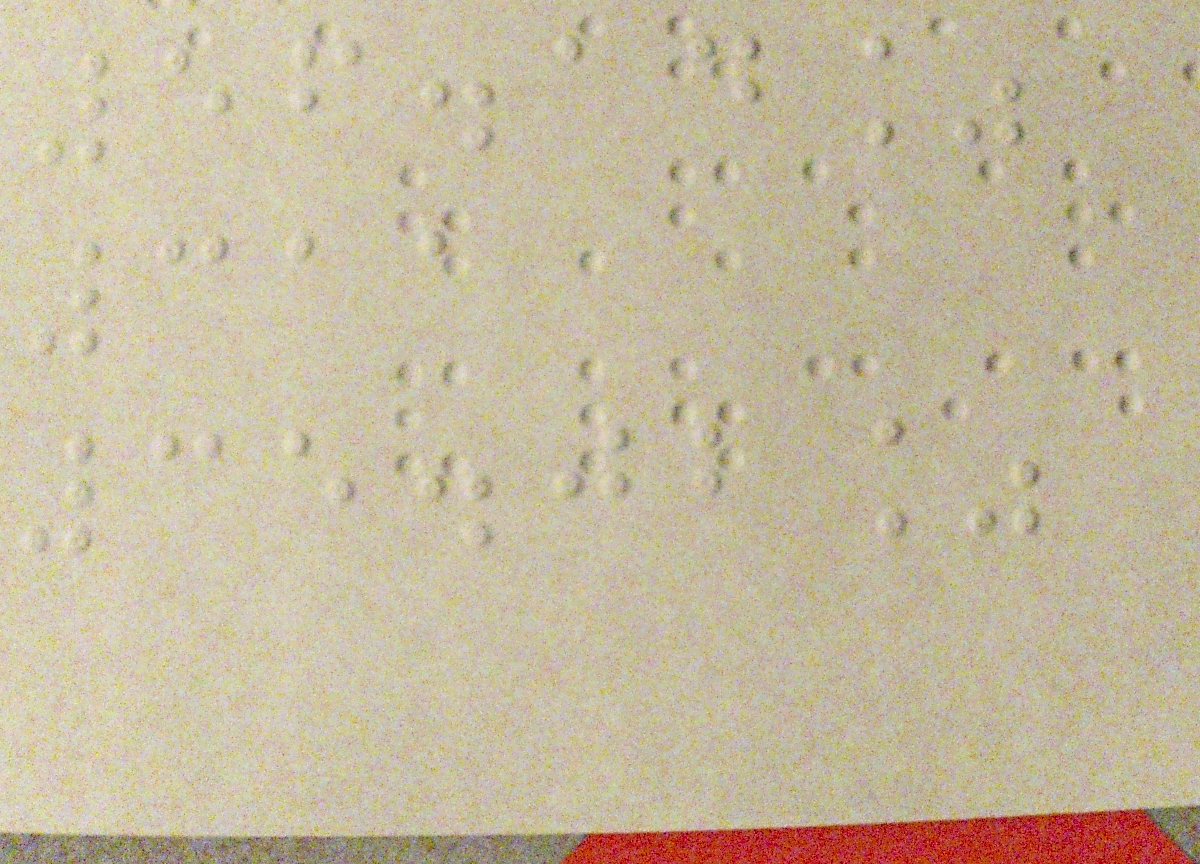56.14%
311
35.02%
